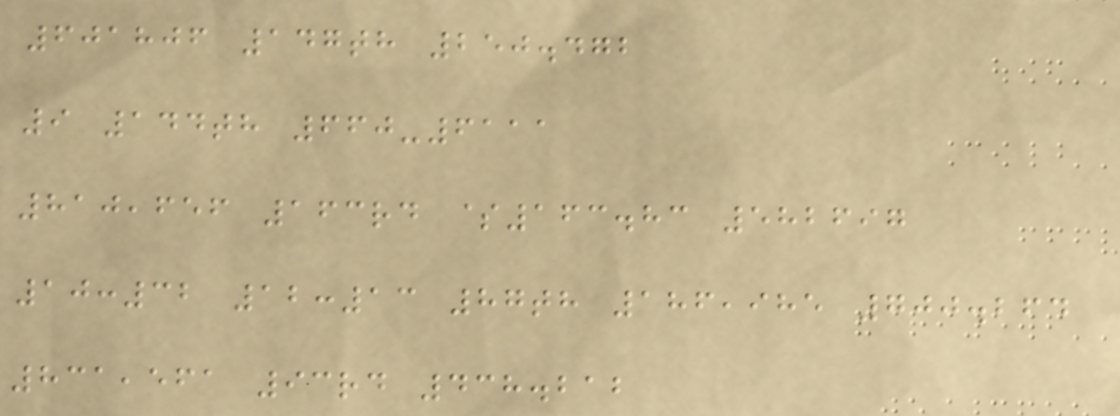601806 147th 250.472
9 144th 660-6111
810,656 163rd $163.83 582697
10:32 12:13 87th 186,985 700.264
831,561 93rd 438.212
